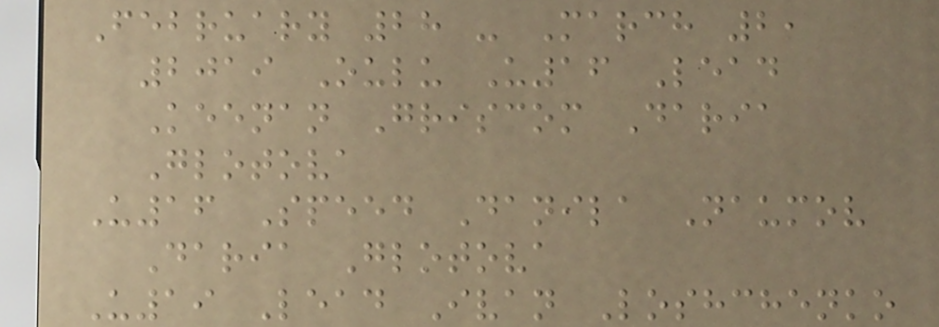February 28 - March 2,
2019 Oulu U16 Lead
Keenan Griscom Daria
Glotova
U16 Speed Danila Naumov
Daria Glotova
U19 Lead Ivan Loshchenko
